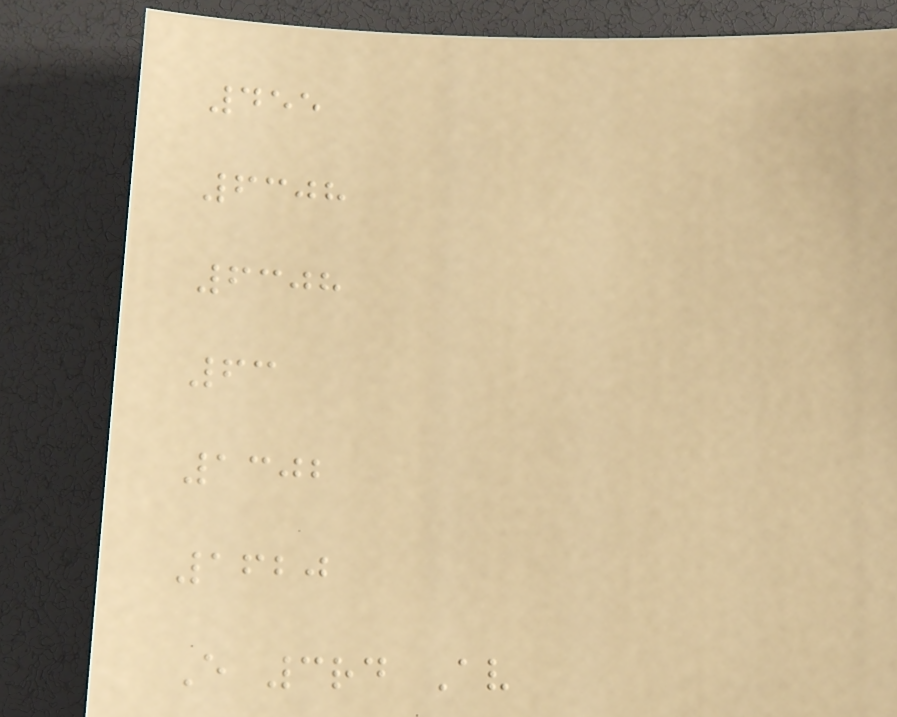455
6308
6308
63
1302
1620
E 3rd Av
